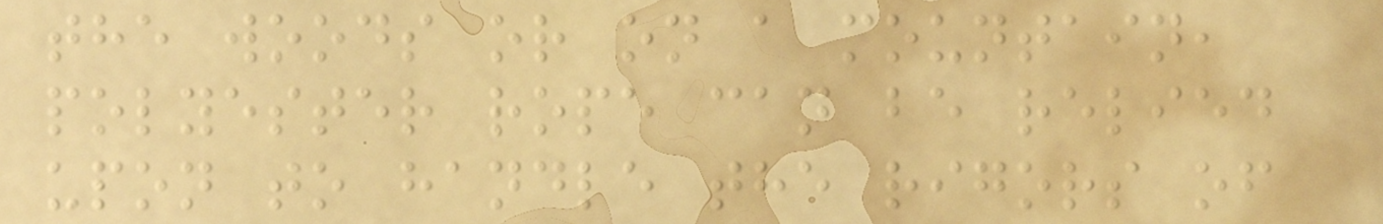the woods or on a mountain,
polyester rope can be relied
upon to handle the rigors of
